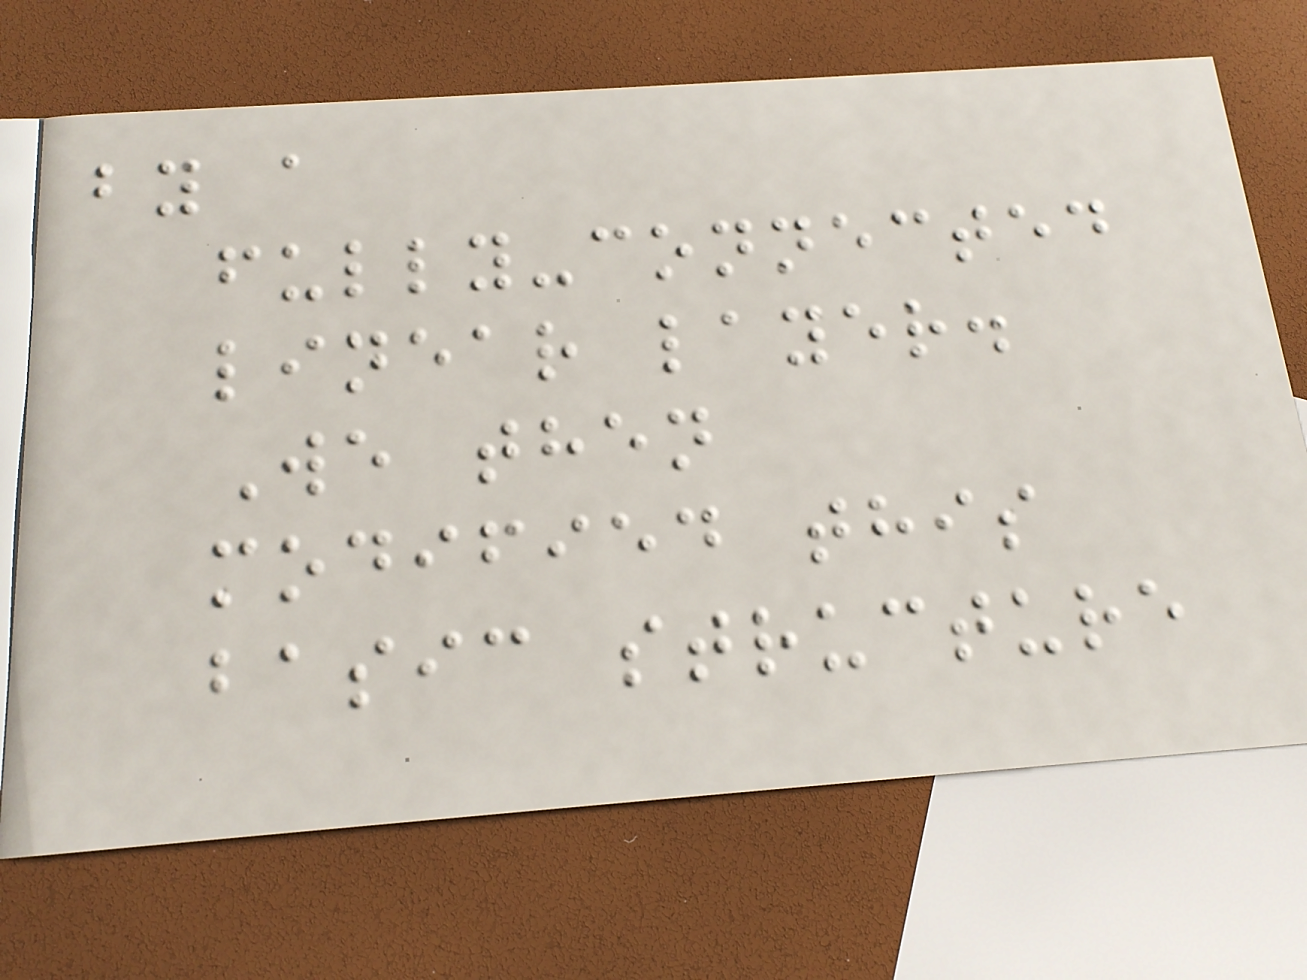by a
fully-connected
linear layer.
We then
modified this
basic structure
